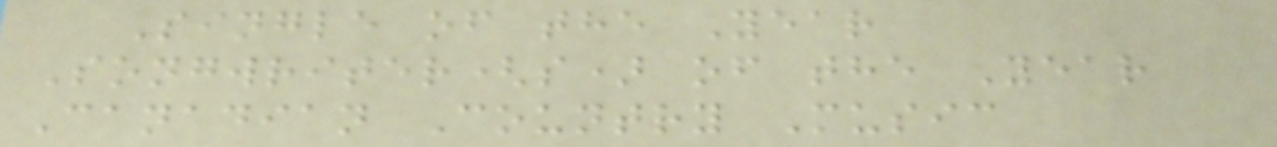Single of the Year
Songwriter(s) of the Year
Canadian Country Music
